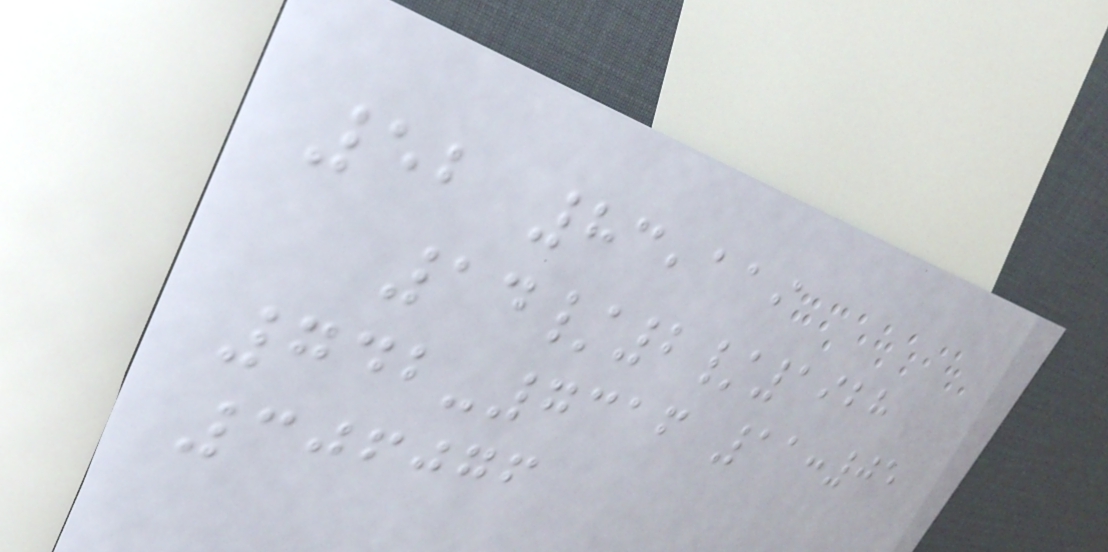52 83,119
14/2/1928
742-7316 11:05
306076
